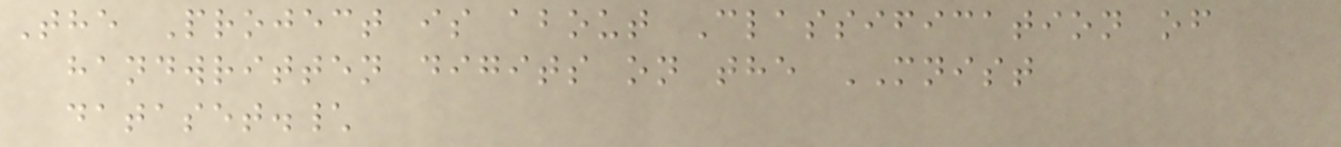The Project is about Classification of
handwritten digits on the MNIST
dataset.\
